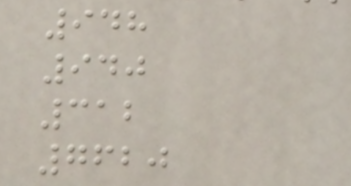948
940
312
7620
